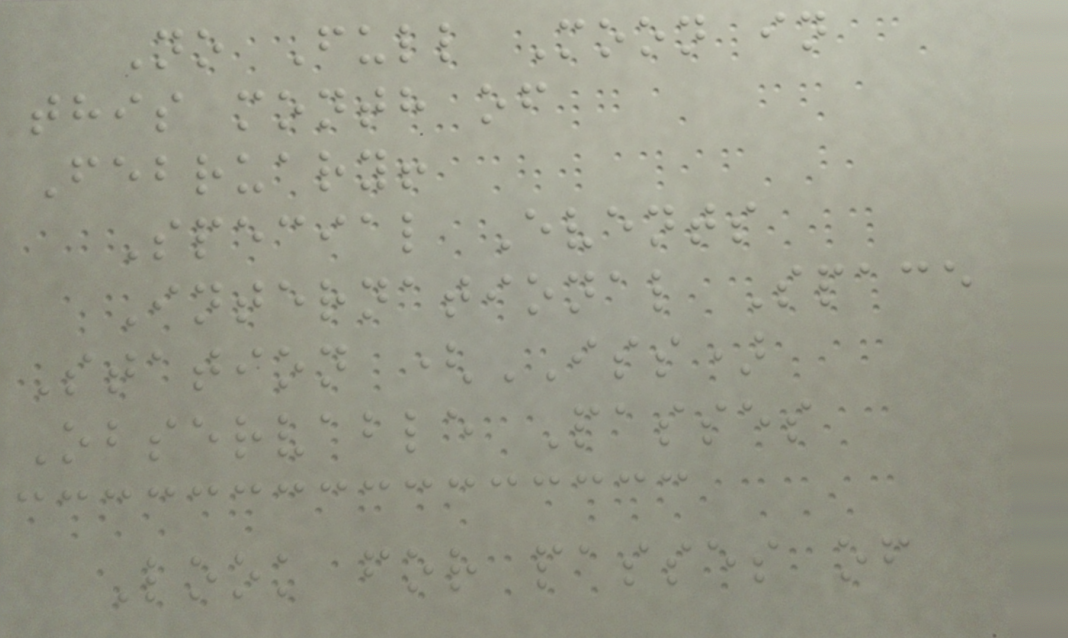No Full Moon in
this month of
February!
Special Events
International Space
Station (ISS)
Observable Passes
Look for passes of
